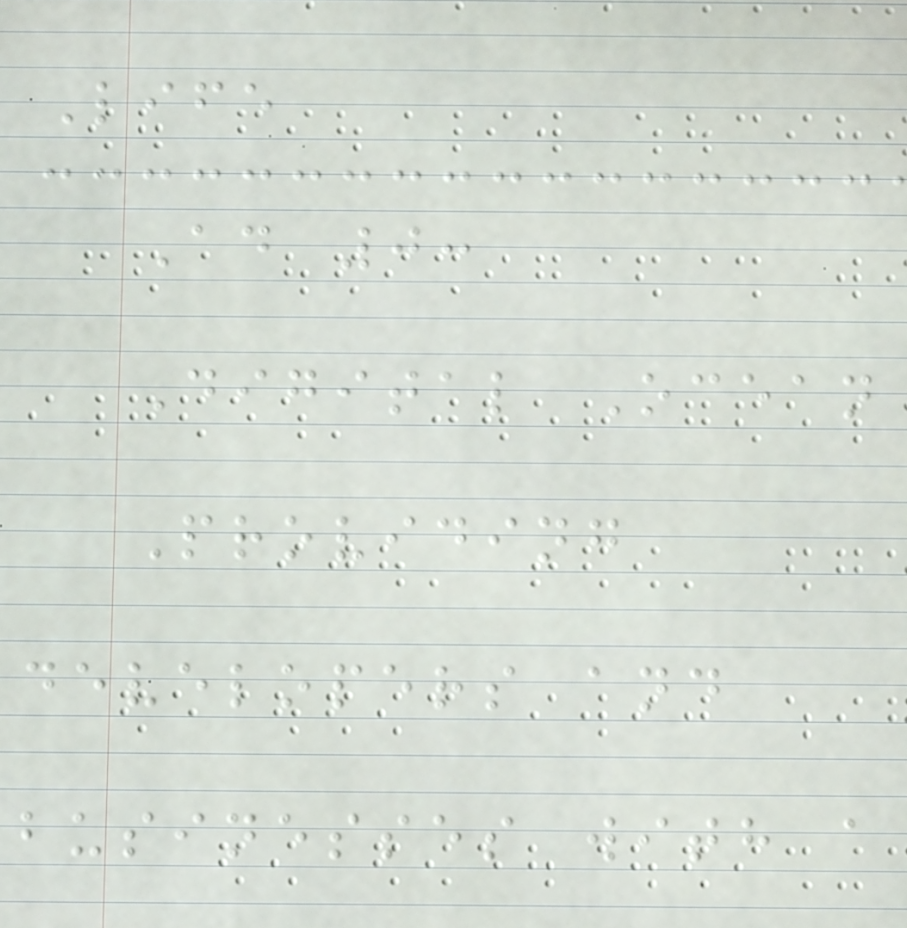Life
Ad 0:
Digital Ocean
Providing
developers and
businesses with a
